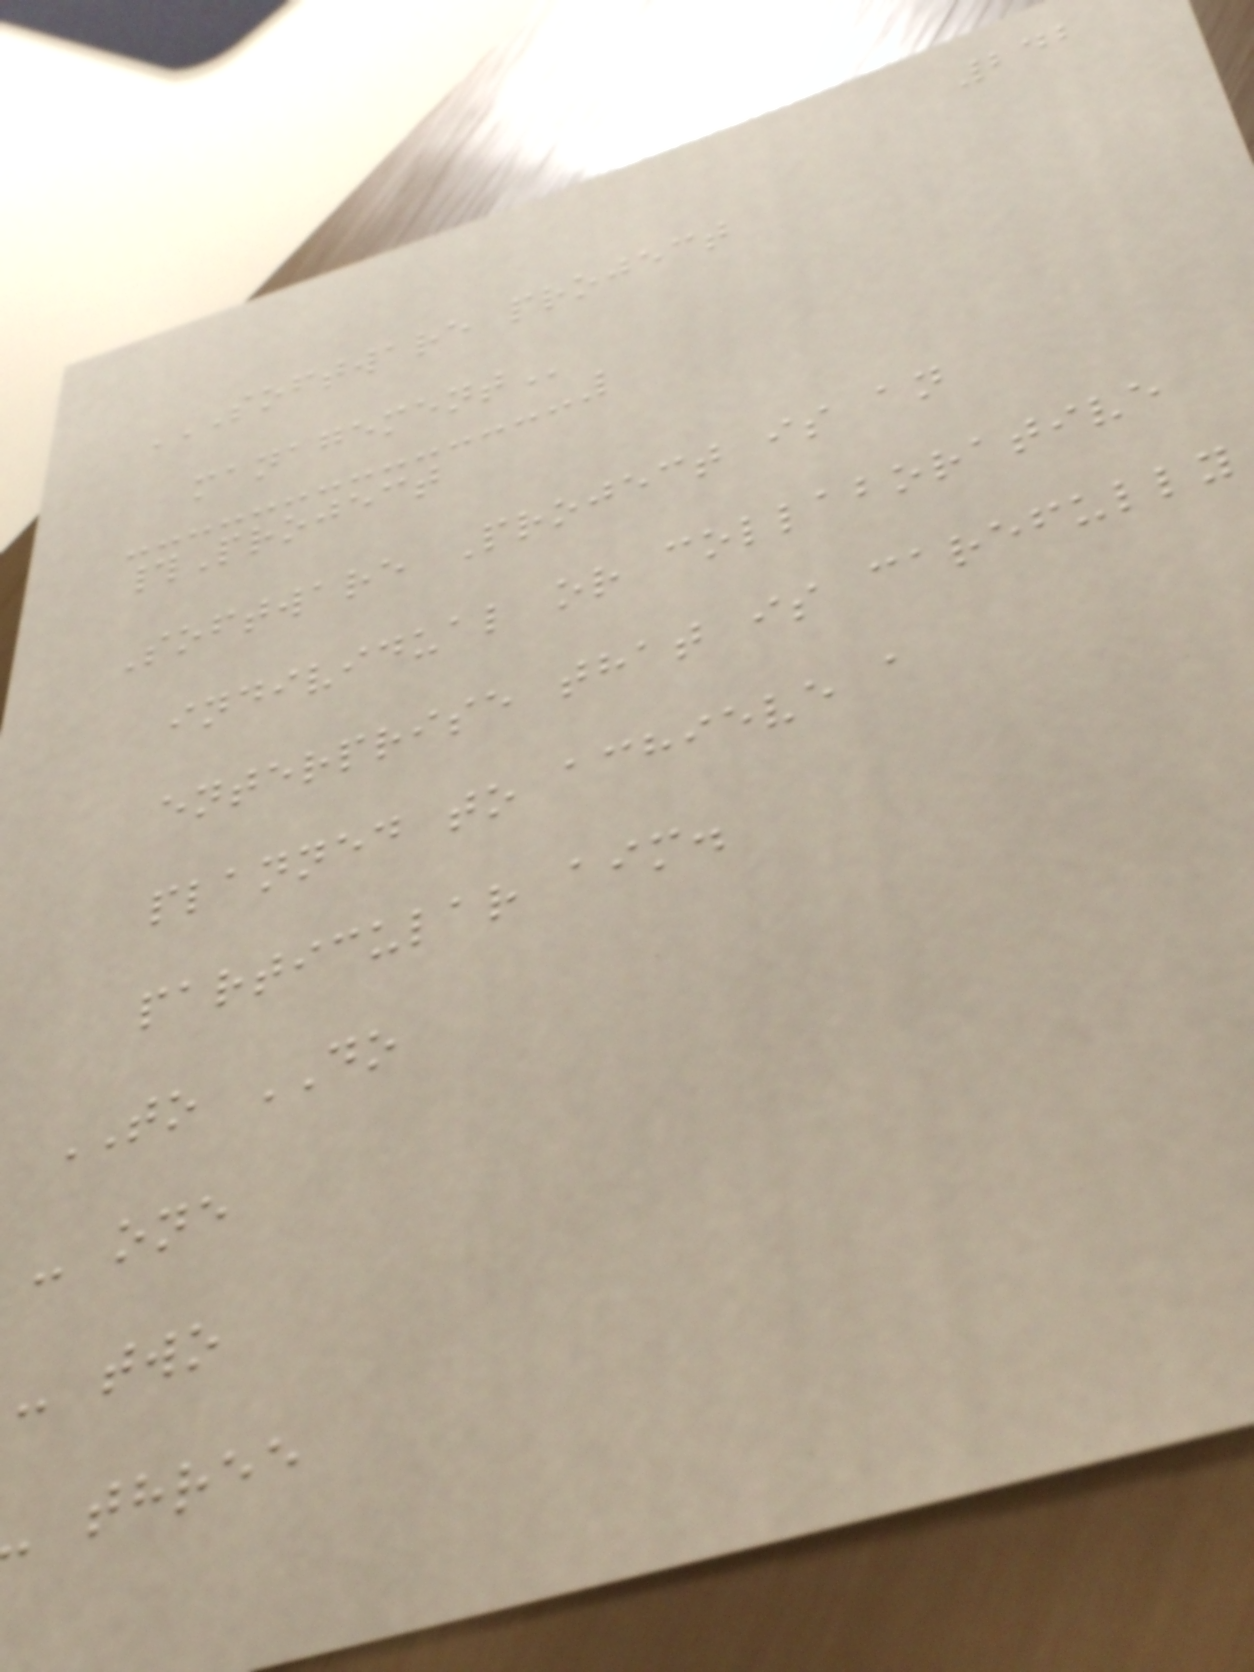242
SOFTWARE PROJECT
#Project
Software Project is an
individual or collaborative
enterprise that is carefully
planned to achieve a
particular aim.
TO DO
- one
- two
three
